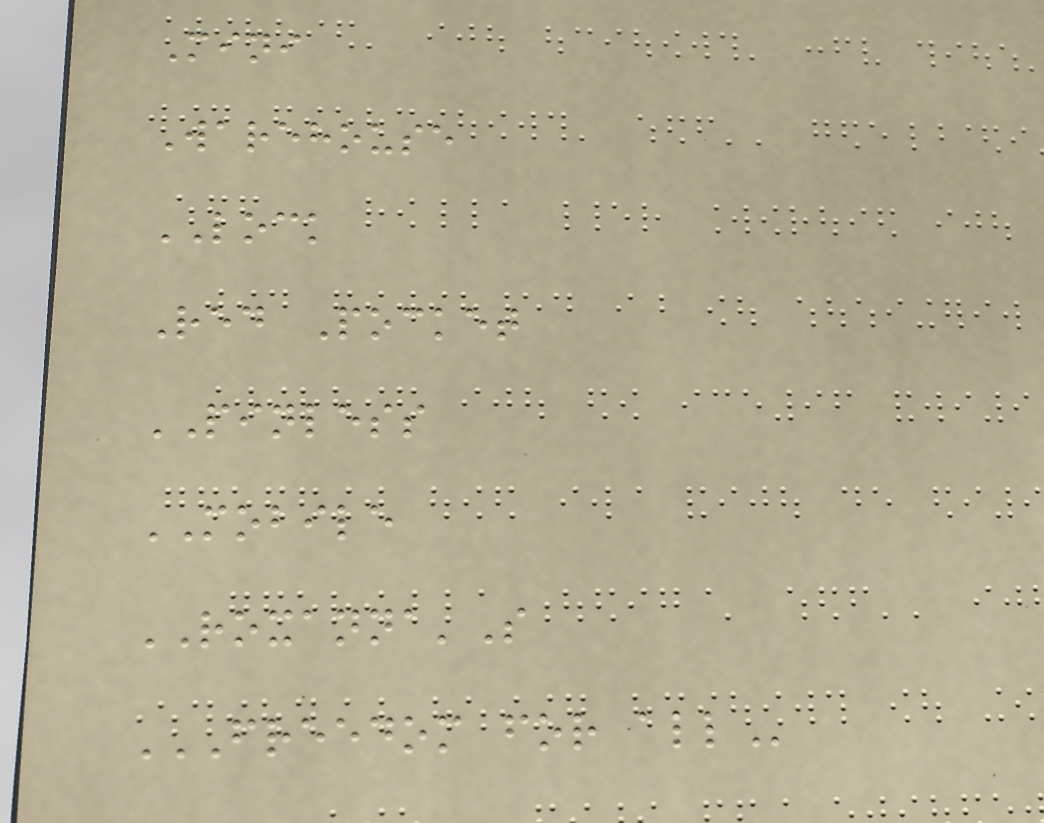Mini
Warehouse
LOCK
Red Pocket
PINLESS
MOBILE
ROXANNA'S
FREEDOM FOR ALL
